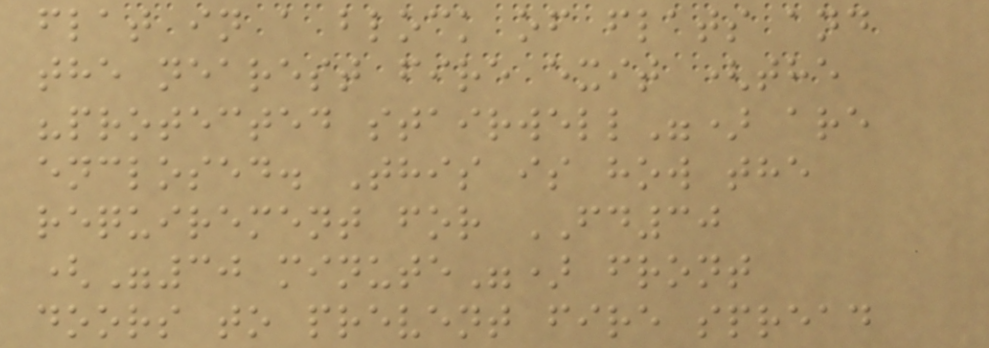flat in a block of flats and
the nearest fire exit (the
"protected stairwell") are
enclosed. This is how the
requirement for FD30
("30 minute") front
doors to prevent fire spread
